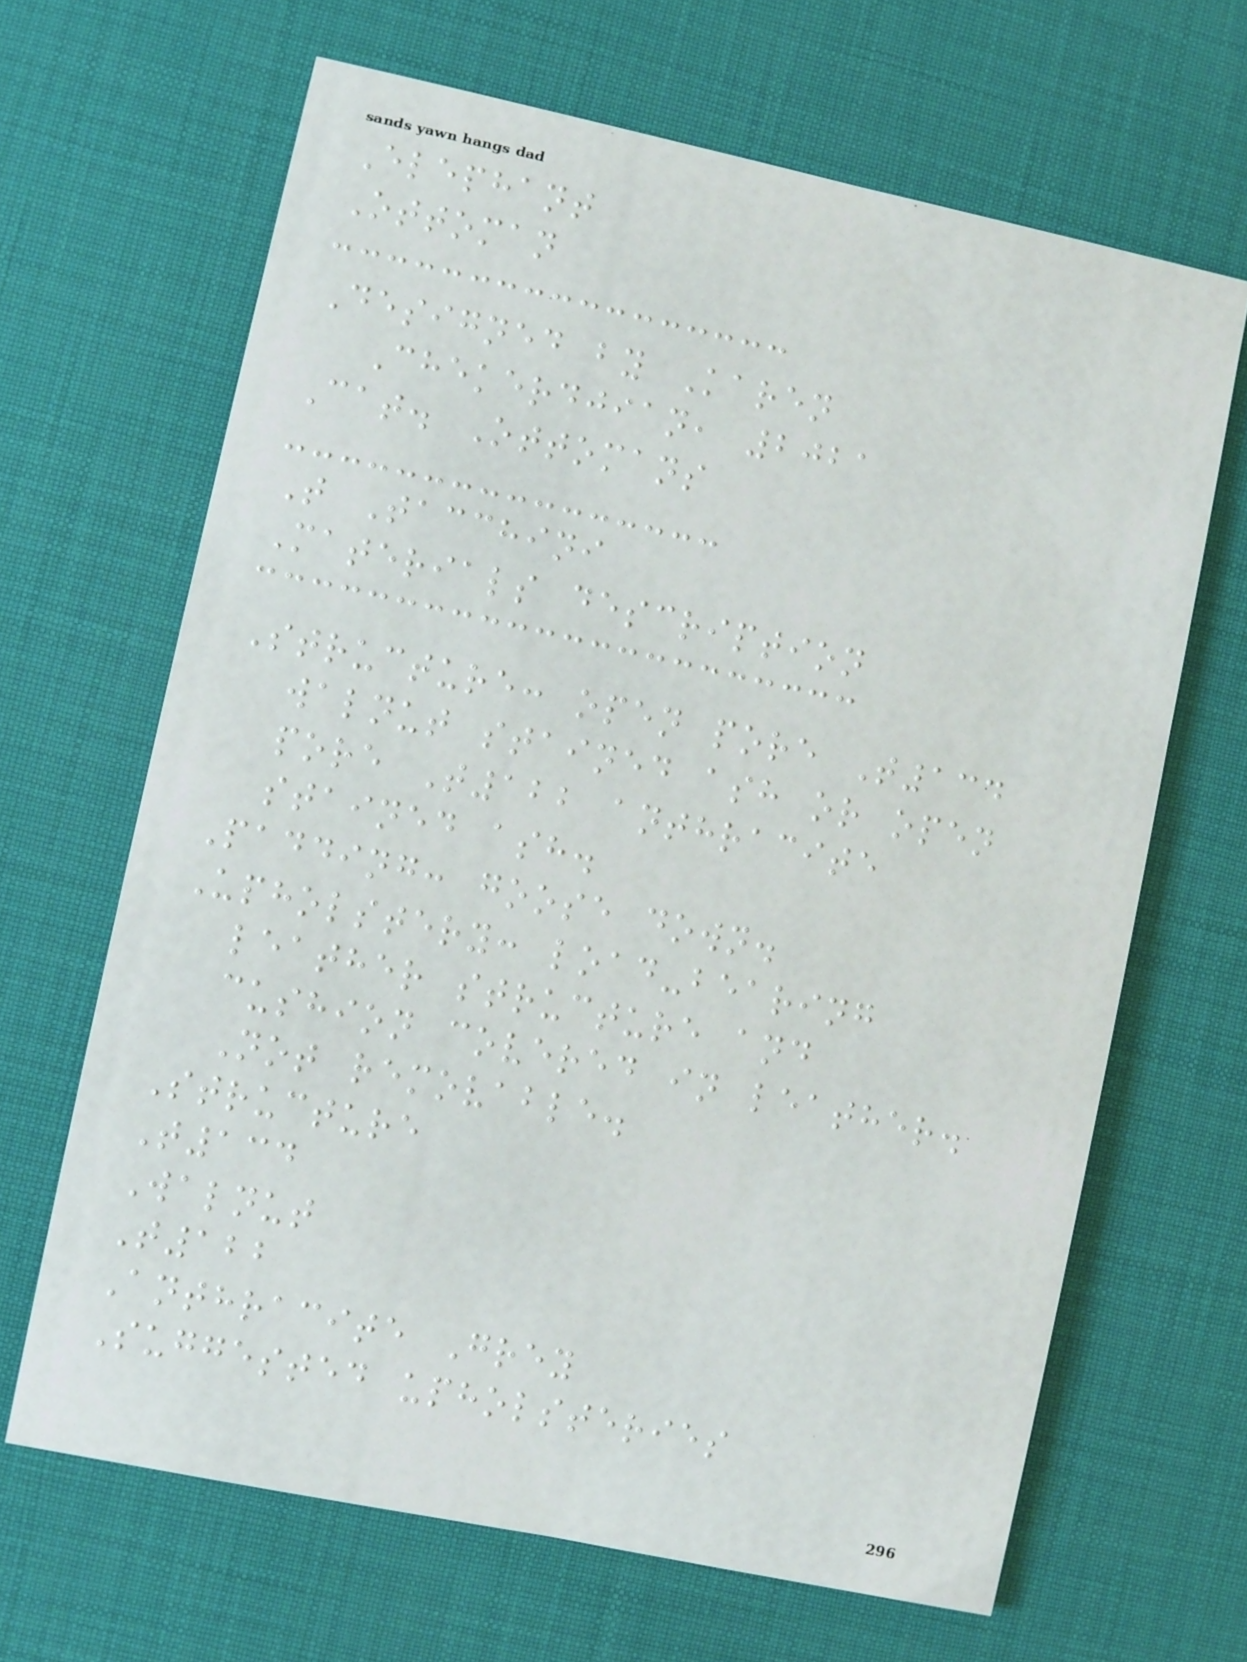Elephant
Ottoman
Designed by Karen
Chekerdjian, 2021
Cat. Ottomans
T Tacchini
Materials description
Structure: open pore T134
walnut stained ash or open
pore T122 anthracite
stained ash.
Padding: goose down.
Upholstery: load-bearing
leather structure and
cushion covered in leather.
Not removable.
Structure
T134
Walnut
T122
Anthracite Grey
Suggested upholsteries
